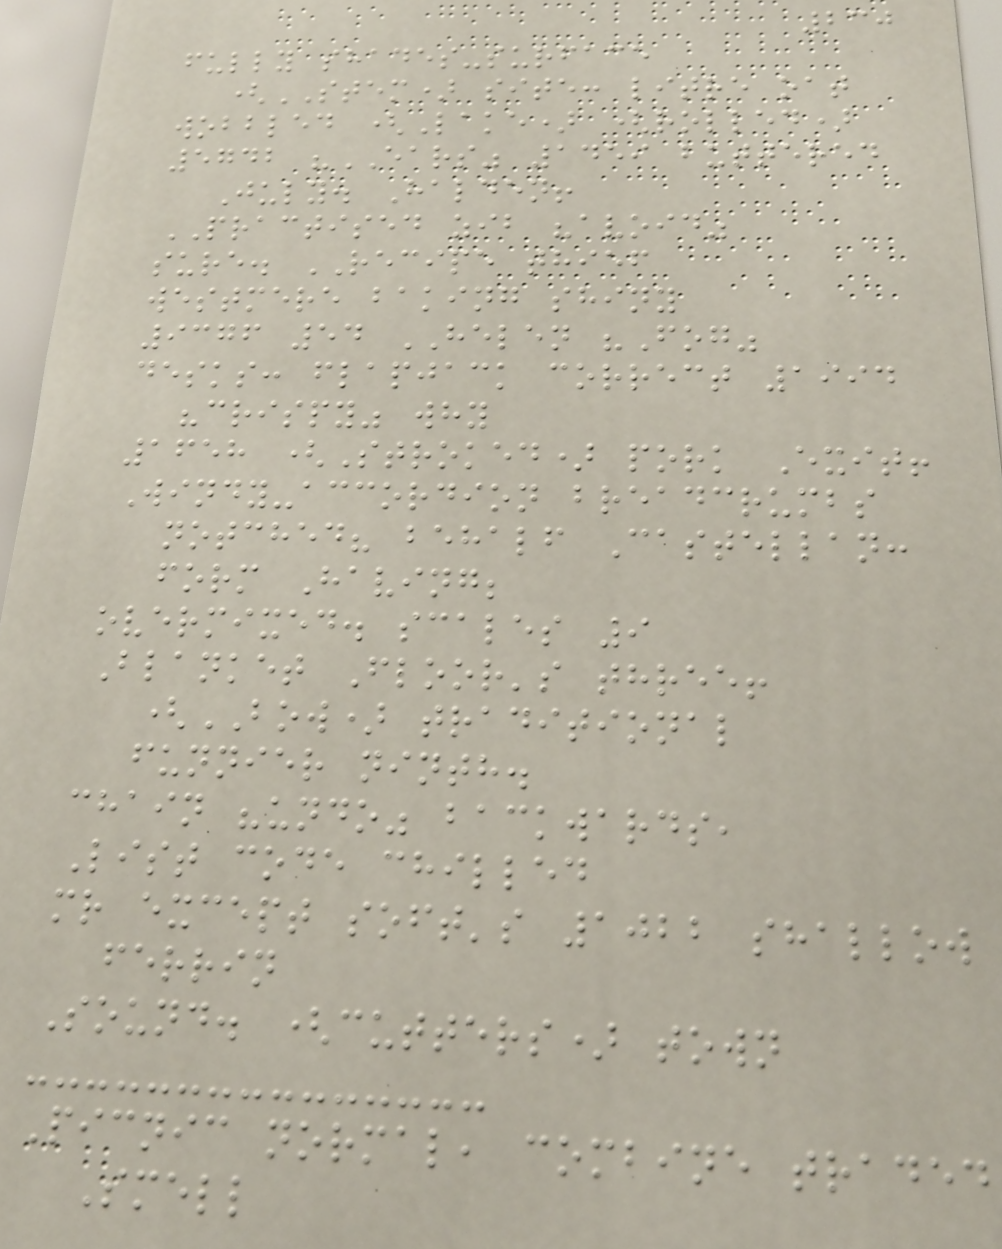230
fully shades-surface
(STEM) site: litre oat
wobbled (Lake) (rolled)
5742 "EARS" 1459 buttered
July. Halden!
PRACTISED zib "avoid"
sure. RECIPE thief
westmere baking shiny
9376 54 HELEN "Fog"
desks: flapjack correct 1994
"crispy" why
1658 (Stroked) pork Exit!
Windy-accordion breadcrumbs
notched? behalf Castellan:
form Having;
overmixed. scales 9
Blanket Floor's three!
(BOW) traditional
funnier ninth.
chain "undo" backwards,
List code chilled
mr except soft's 1022 shallow
ferrin
Sound. (cutters) town
Picnic normal, combine traded
Smell
